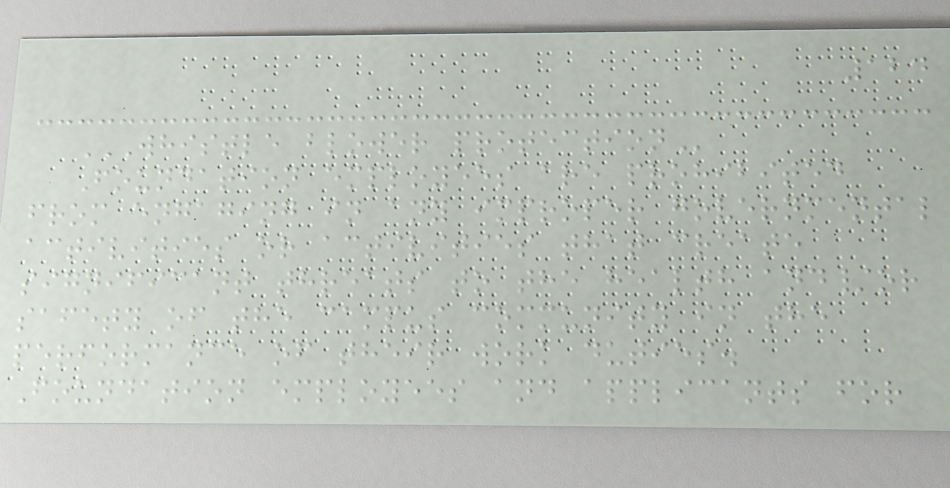124
WHISTLE BLOWER PROTECTION
Foundation employees are prohibited
from engaging in any improper governmental
activities or activities that create
significant threats to the health and/or
safety of the campus community in the
performance of their work duties.
Foundation employees and applicants for
